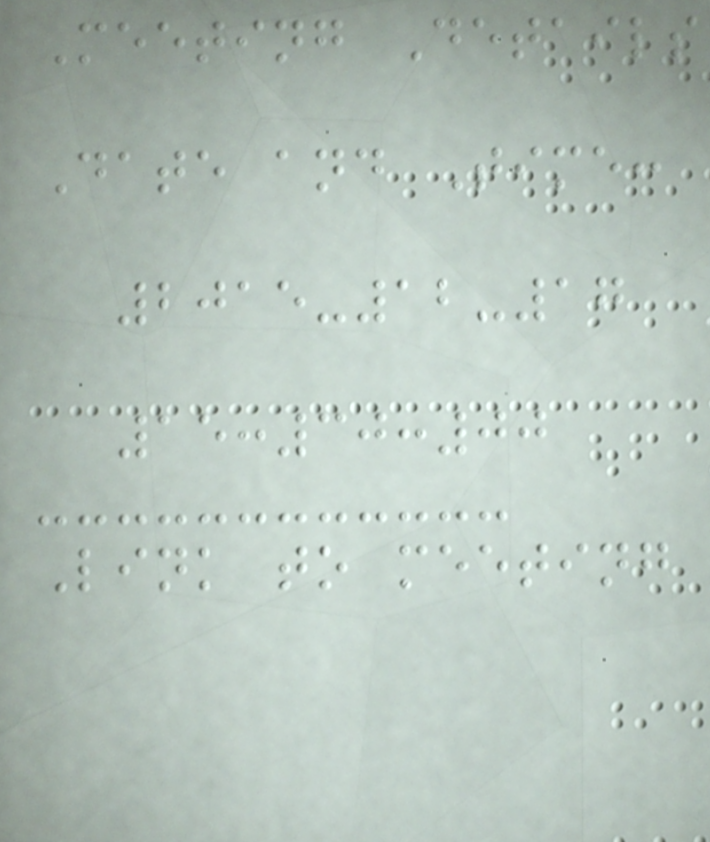Meeting Details
Date and Time:
2015-12-17
15:30:00
Link to meeting
